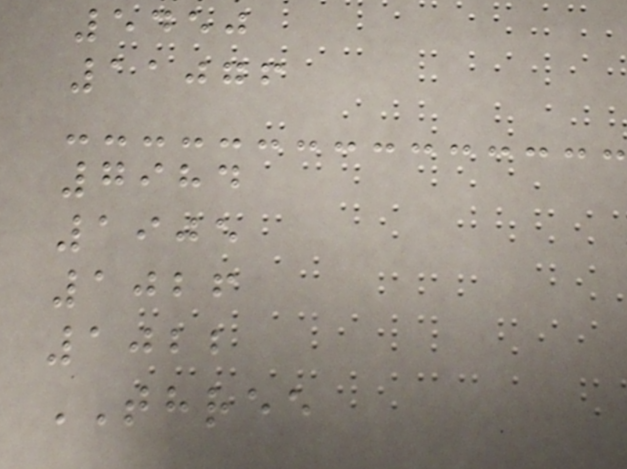5450
11076
7984
1905
1026
1022
THREE
